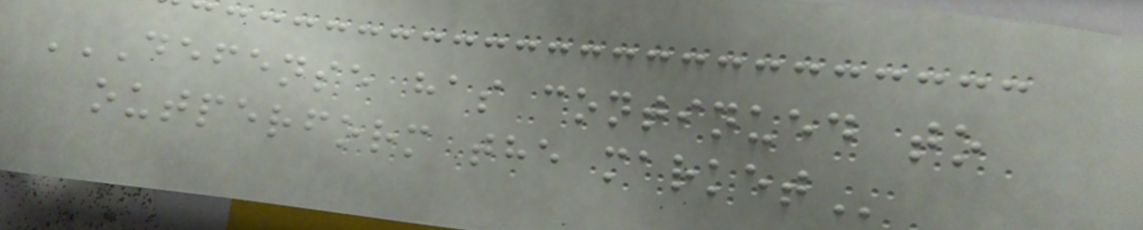DEFENSE HAS CONTINUED TO
OUTPERFORM THE MARKET
